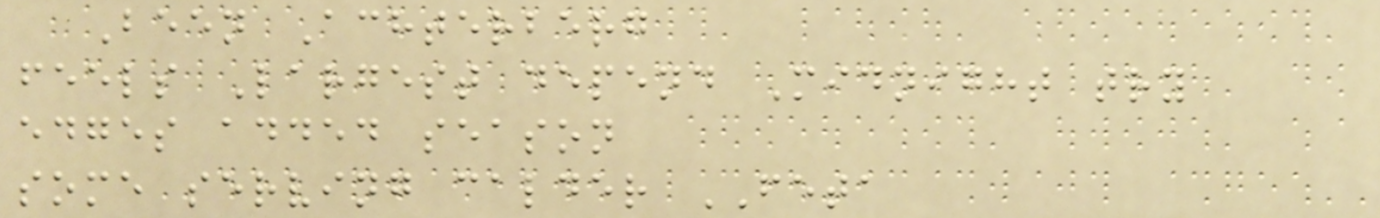Been Achterberg
feels Largest depend Midnight try
edges added season
some serving calder FETA
